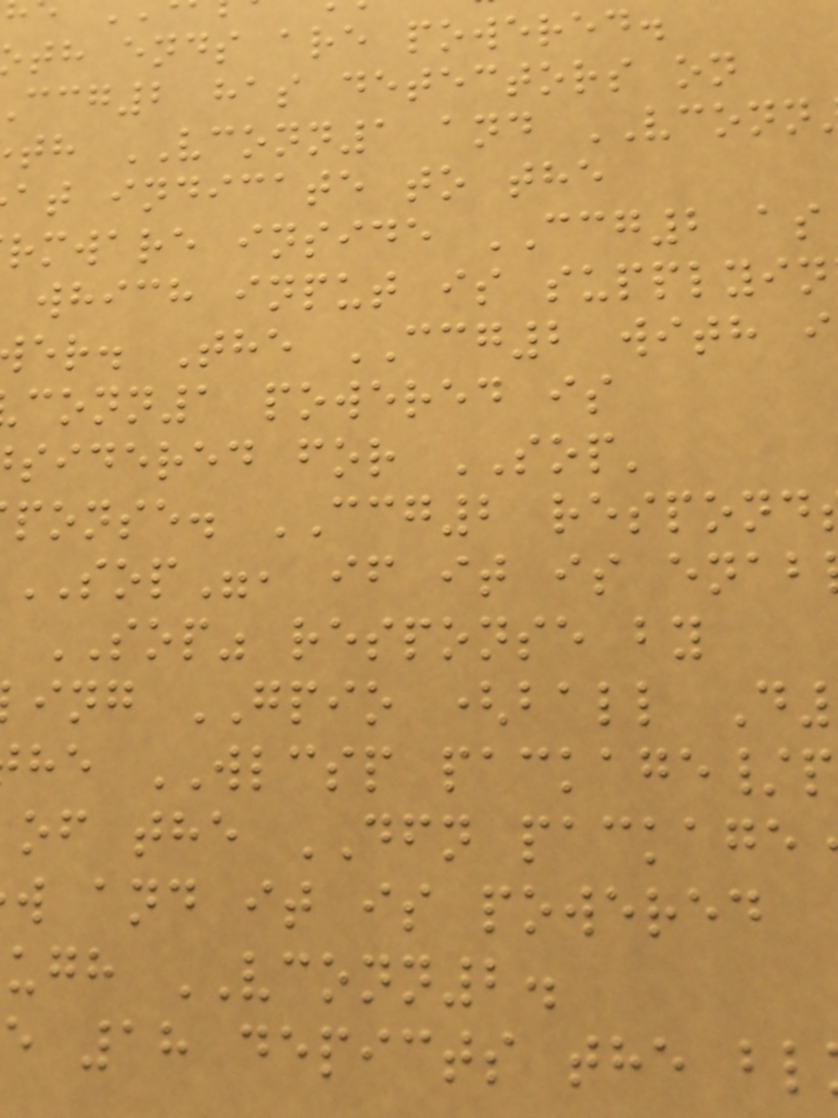th ends are powered.
ccg2 has detectors on
th VCONN1 and VCONN
at indicate to the
rmware inside CCG2 as
which input is supplyin
er. The CCG2 with i
conn1 powered is
sidered for SOP'
ponse. CCG2 respond
SOP", if it is enab
SOP" response by
ing GPIO (ball D
he WLCSP package/p
of the DFN package
w and it is powered
ugh VCONN2.
e 18 depicts the bl
